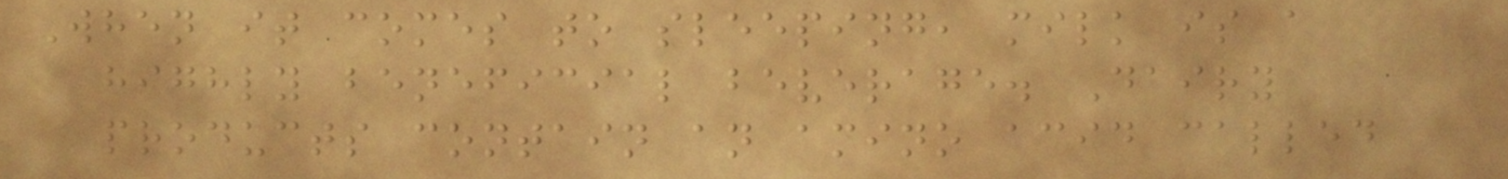When it comes to sleeping, milk is a
highly beneficial beverage. Dairy
products contain an amino acid called
